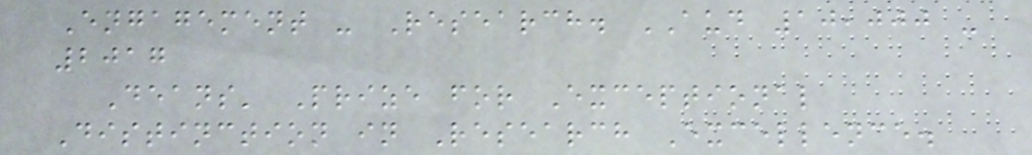Engagement - Research. AUD 10,000 -
2017
Deans' Prize for Exceptional
Distinction in Research Excellence.
